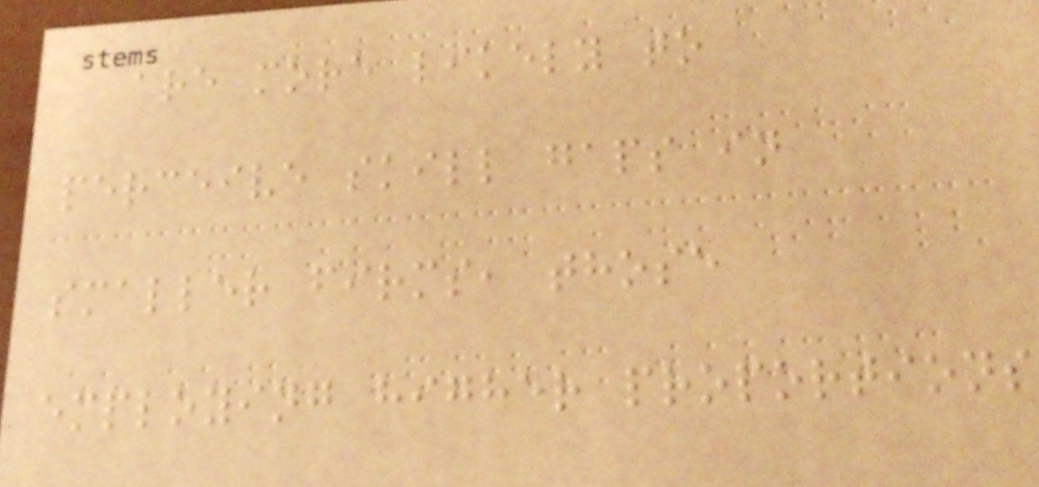are more likely to
perceive skill gaps in
smaller firms, those
employing higher proportions
